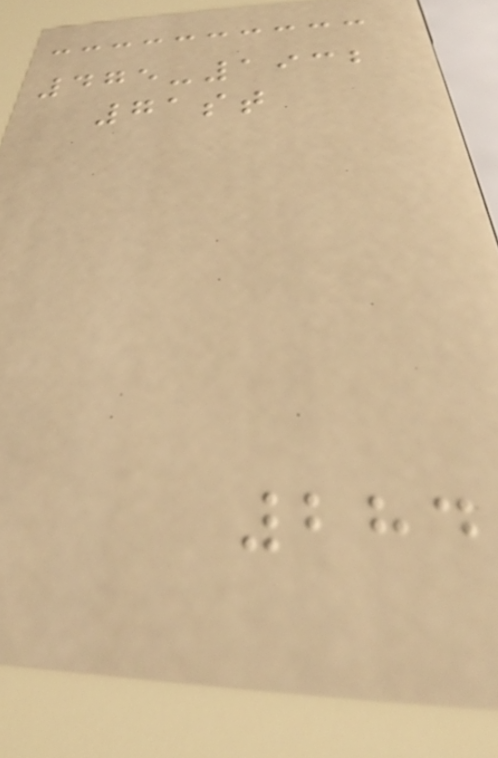475-1932
71st
284
